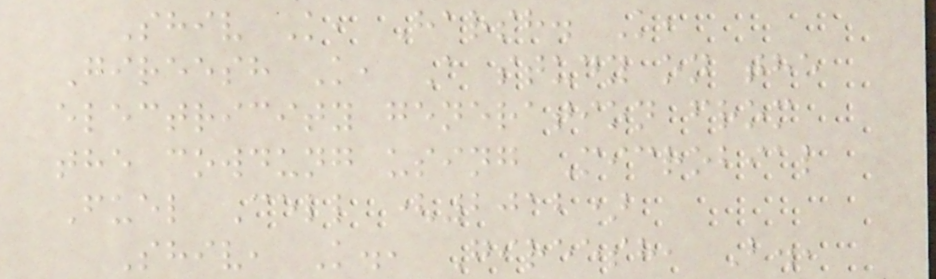Shiv K, Harsh. K,
Gireesh K, A study on the
electricity generation from
the cowdung using Microbial
Fuel Cell (2012)
Shiv, K., Gireesh, B.,
